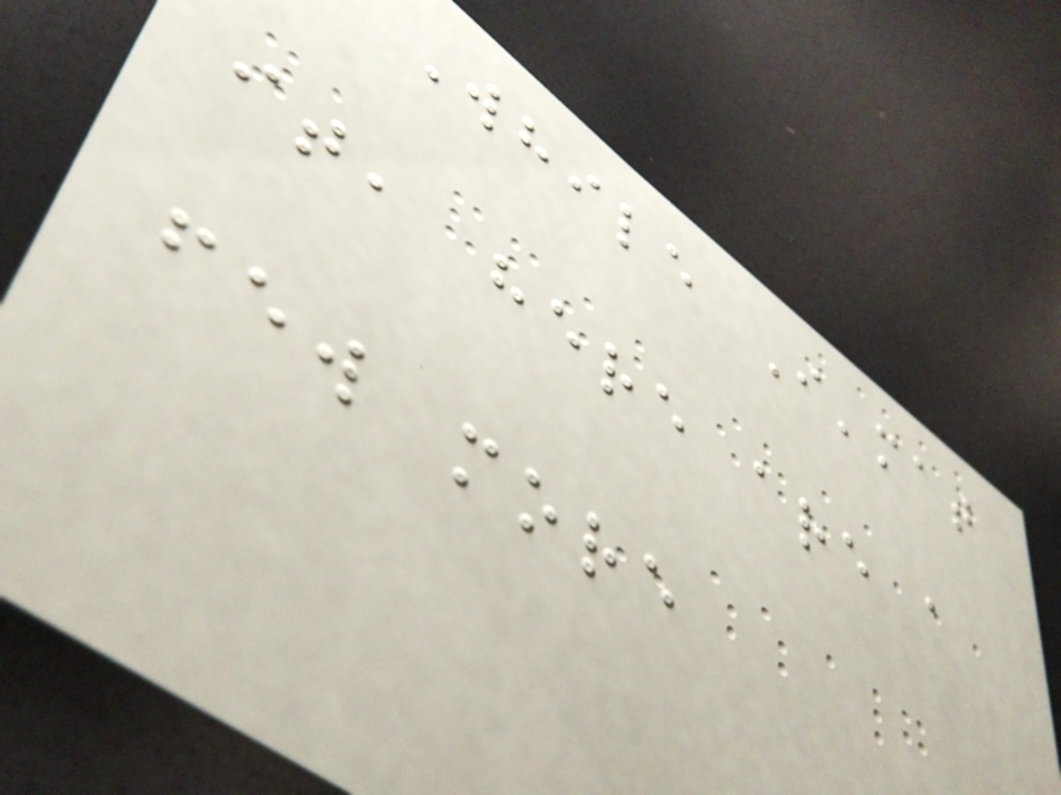While I'mat
it, here are a
few more
